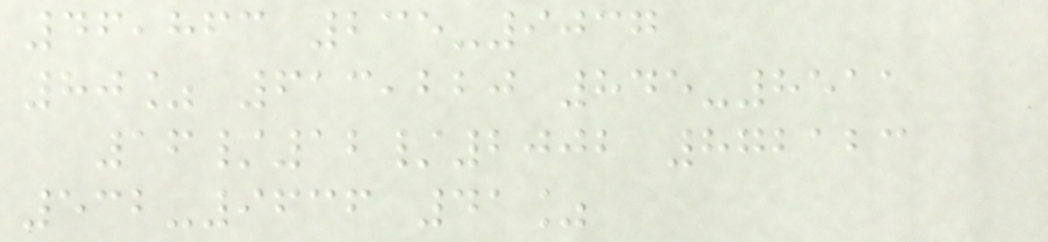46,863 235-9037
80% 613,220 845-8511
16/12/2002 872123
532-9636 41%
